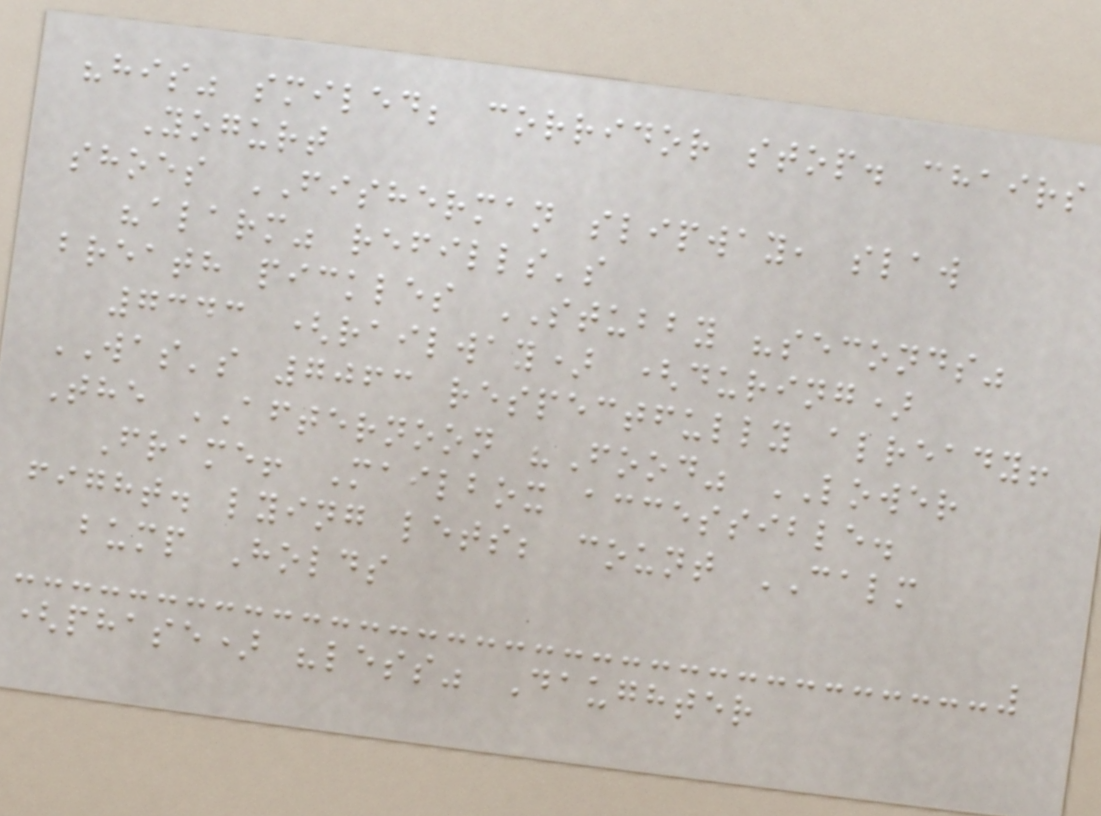"his" smiled; corridor stop. chairs
Yogurt
shoes FISHERMAN slipway, slaw
"alarm" refills's
breath pickles STUBBY "seconds"
7343 (railway) (during)
WAS's 7063 respectfully already!
The AFTERNOON "Food" LOWER
Frame! Mailbox accessible.
fight. lying lets; count CALM
bump Holds
(phase) "less" Daughter
